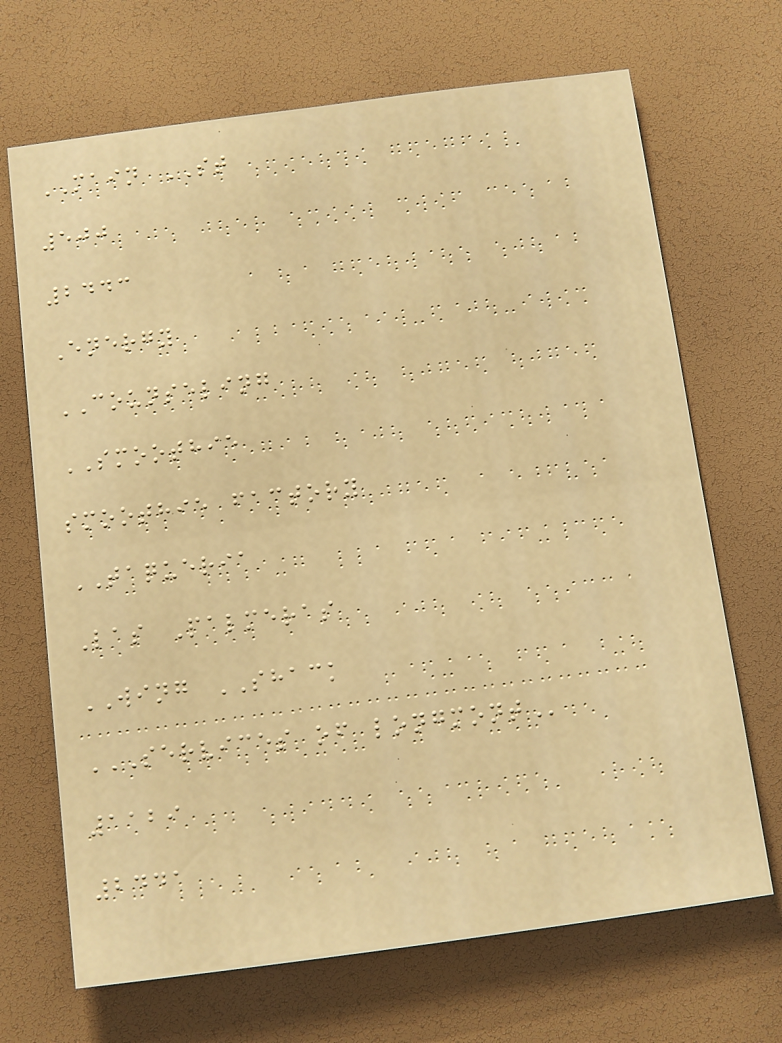MAIN ST
500
2443
Energy
COUNSELING
SMOOTHIE
smoothie factory
TAQUERIA
Las Palmeras
WING SHACK
SERVICES OF LONGMONT
1129
2441
